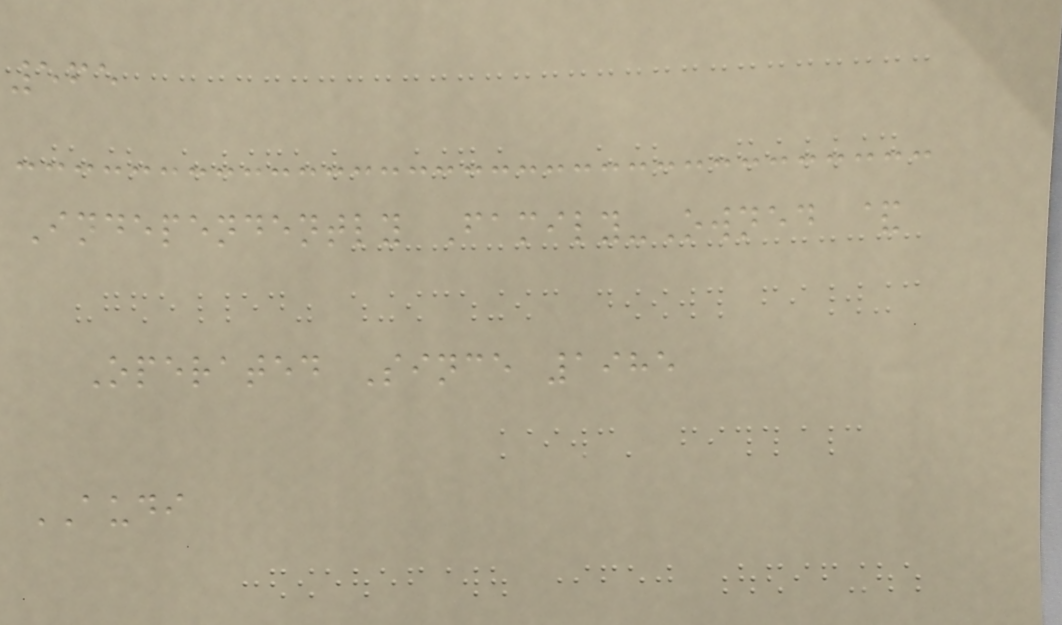565
Independently Family-Owned &
Operated Since 1985
AUDI
